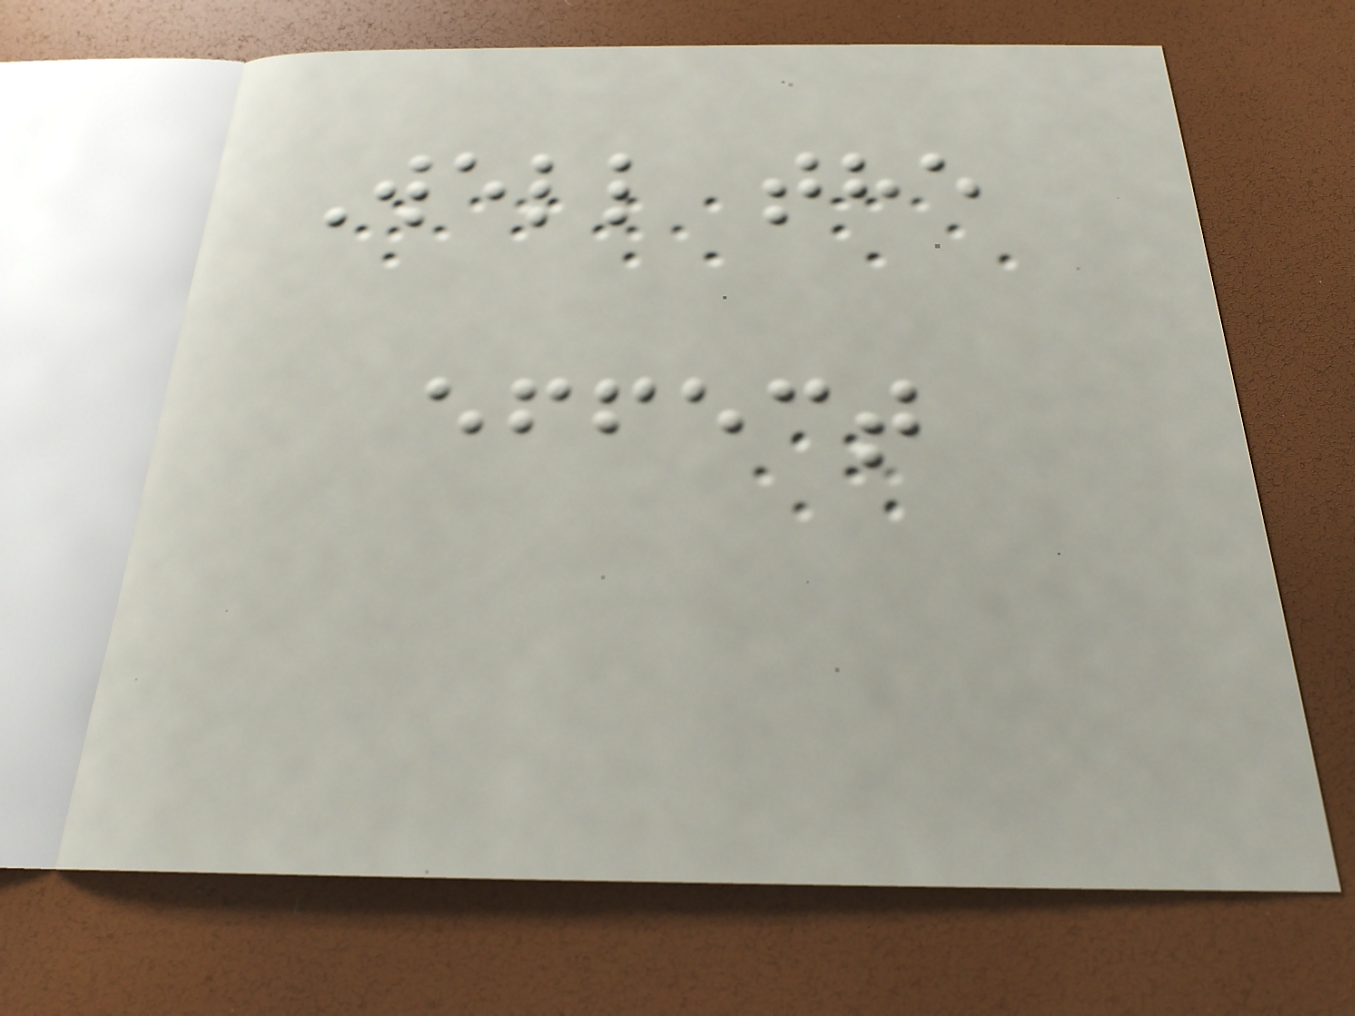Well the
effect
